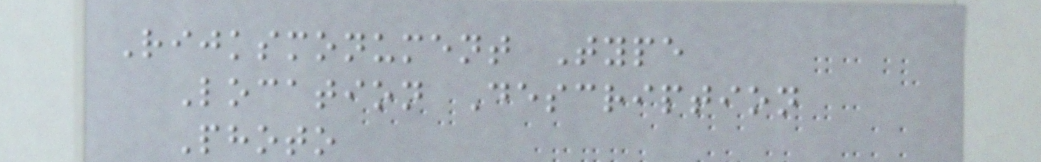Rijksmonument Type
Location Description
Photo
